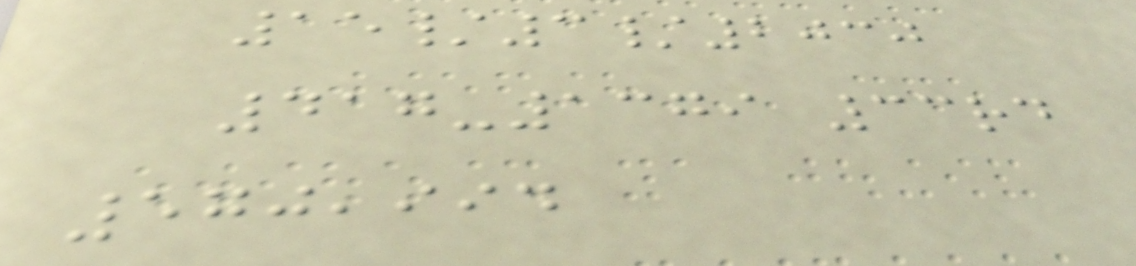15/3/2030
417-1379 33rd
570,994
